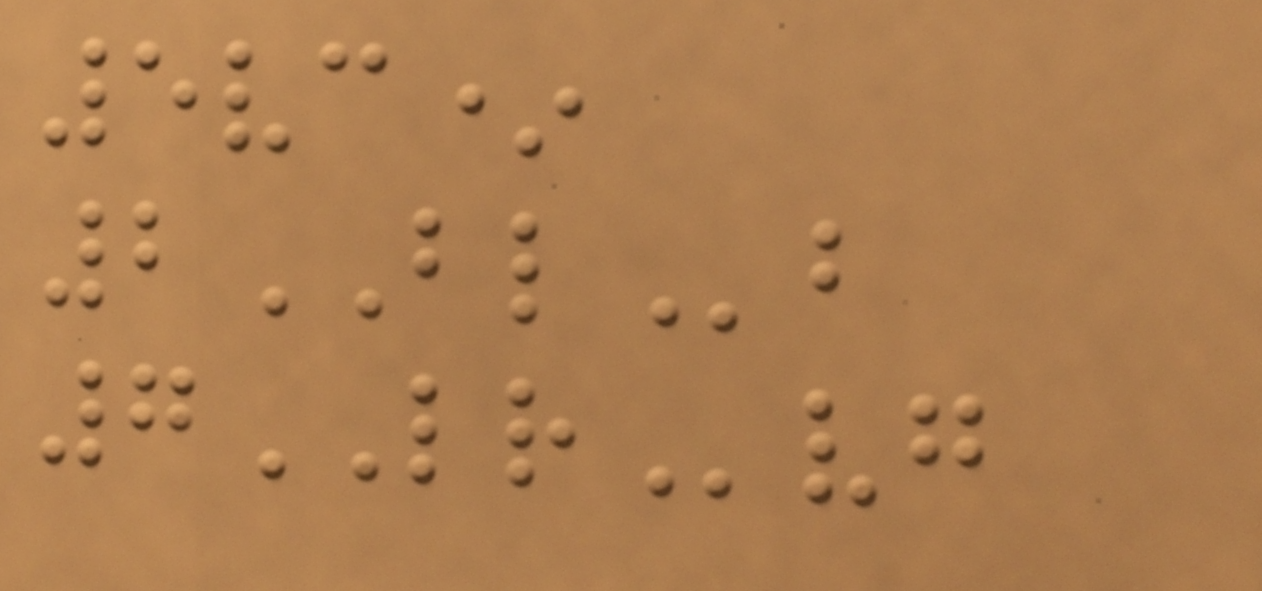5vc*
2BLb
7LRvg
